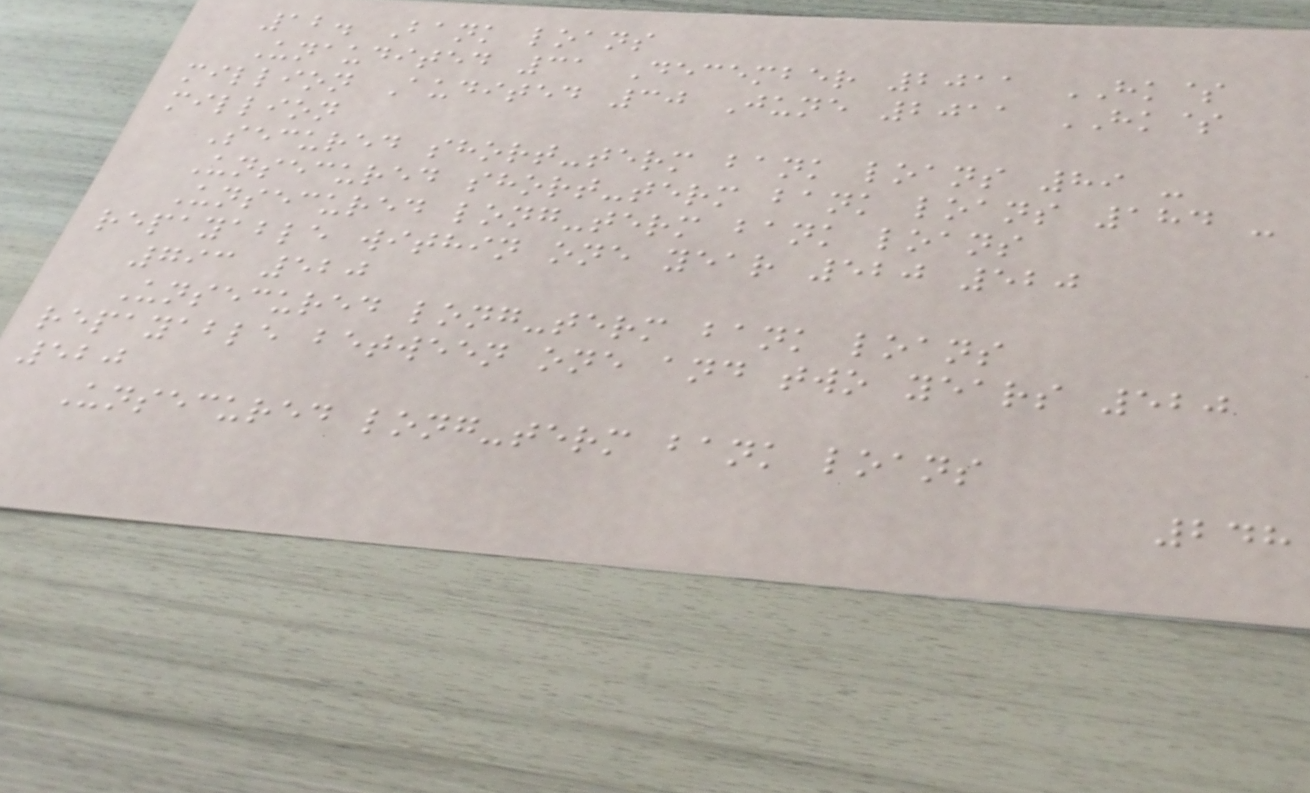12. Bank loans
Unaudited 31 December 2011 HK$
million Audited 30 June 2011 HK$
million
Secured short-term bank loans 89 -
Unsecured short-term bank loans 184 -
Unsecured long-term bank loans
repayable within one year 520 520
793 520
Unsecured long-term bank loans
repayable between one and two years 520
520
Unsecured long-term bank loans
248
